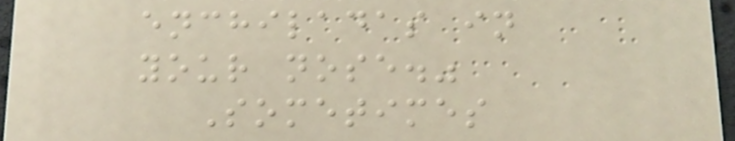enchiladas in
your nose."
Sometimes
